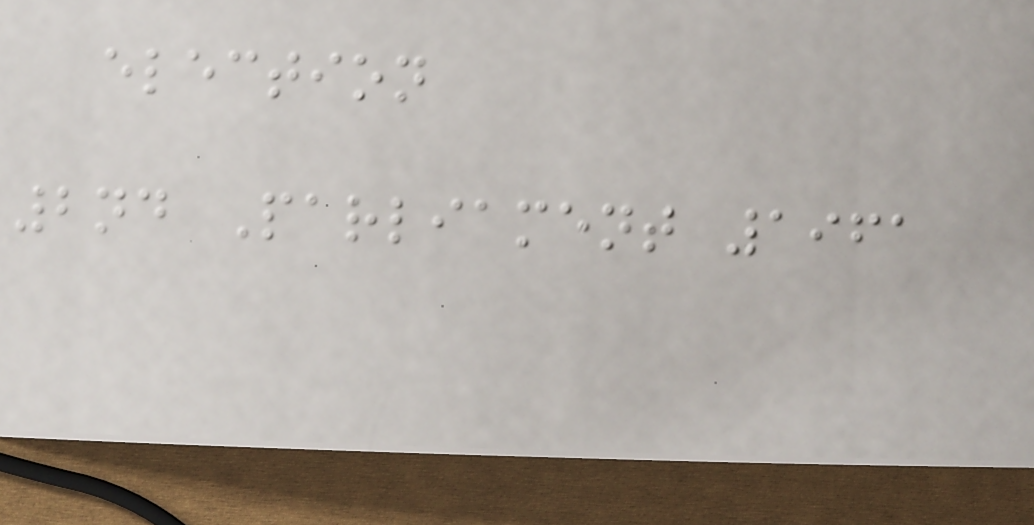election
2nd Parliament 1961
